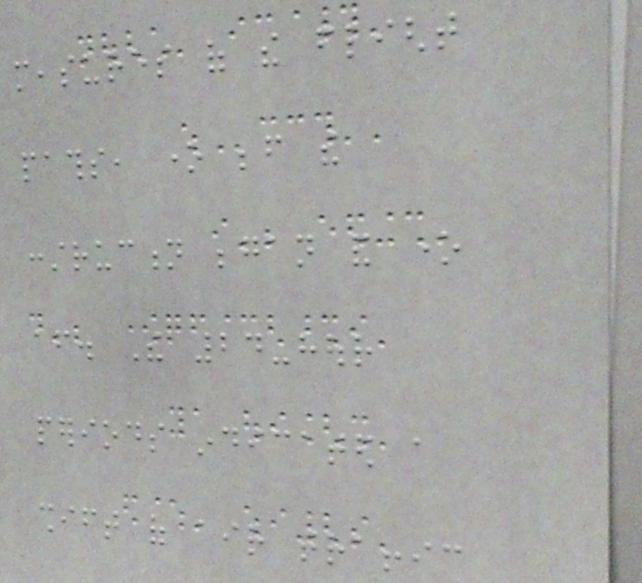measures of the flight
paths, one before the
construction began and one
after. The 24-hour
periods indicated a
shift of air traffic
